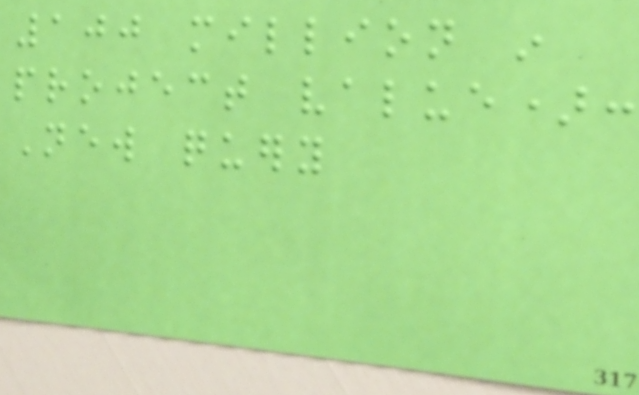100 million in
project value):
New query
